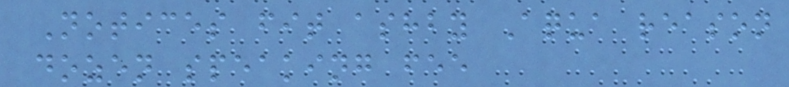Notices fit ashby Aqua reason
dozen speaking fee
